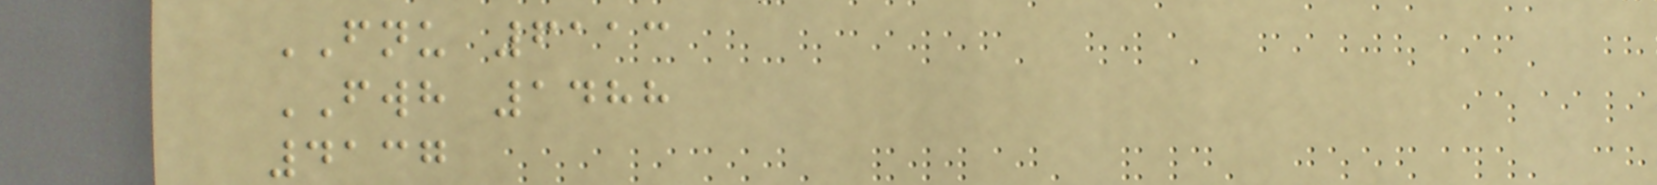FNU 6113
FWH 1488
4137
